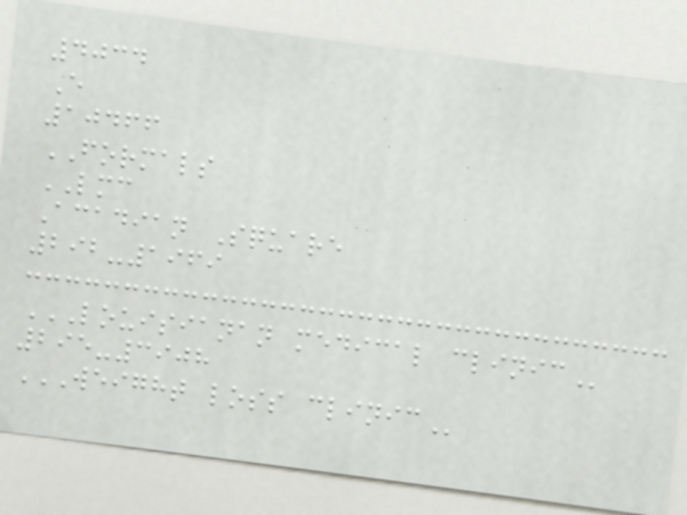4034
E
10466
FORMALS
LMC
Acadian Square
292-1969
LOUISIANAN MEDICAL CLINIC
295-3908
WEIGHT LOSS CLINIC
